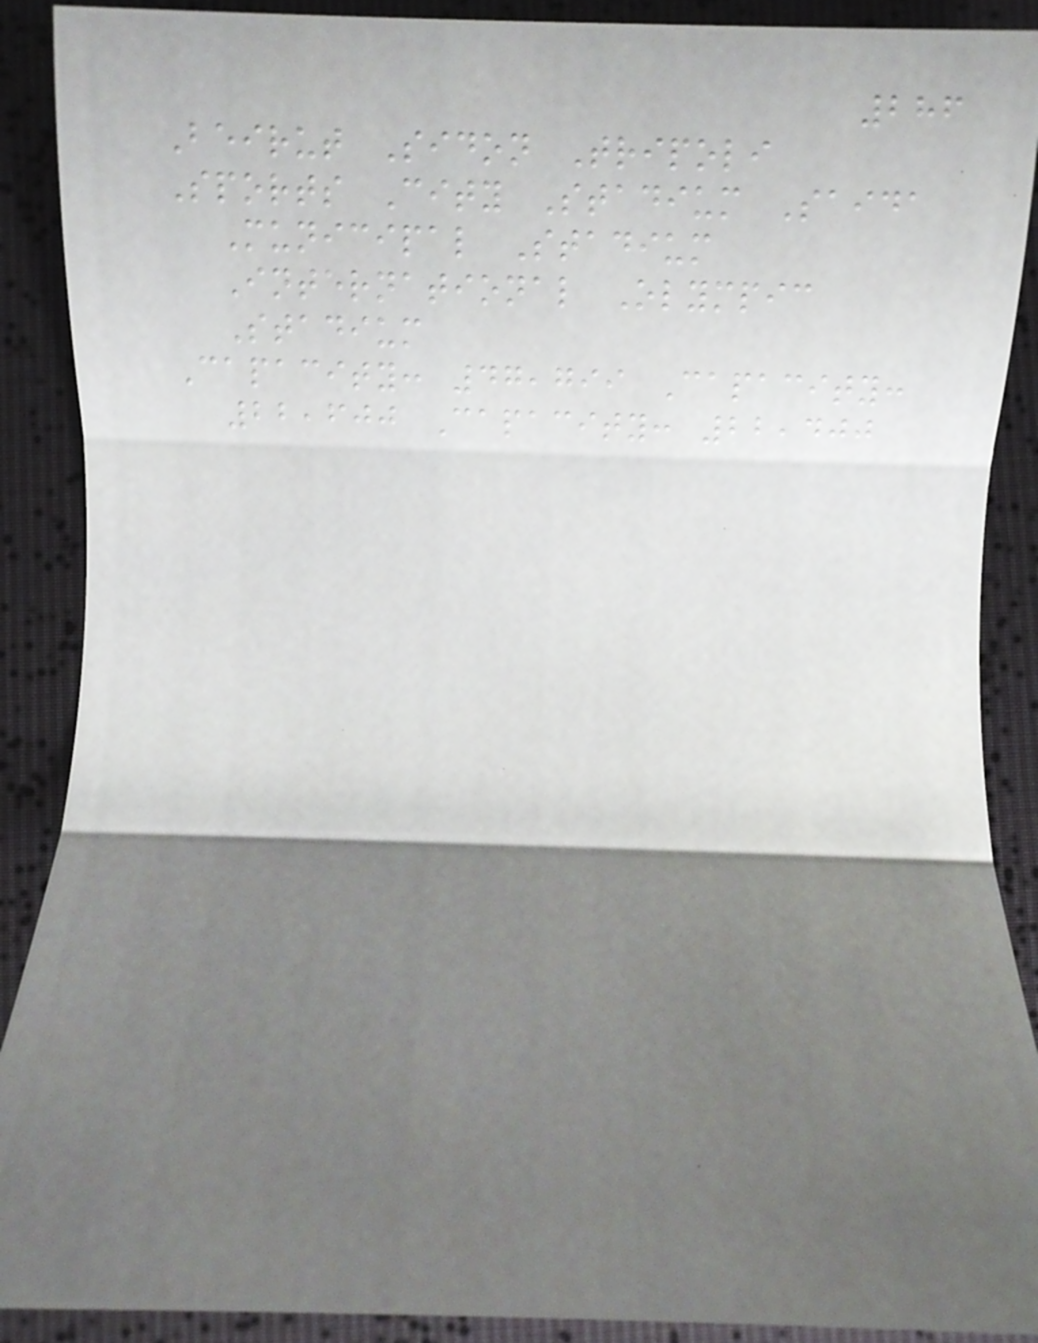286
Beirut Sidon Tripoli
Sports City Stadium Saida
Municipal Stadium
International Olympic
Stadium
Capacity: 47,799 Capacity:
22,600 Capacity: 22,400
